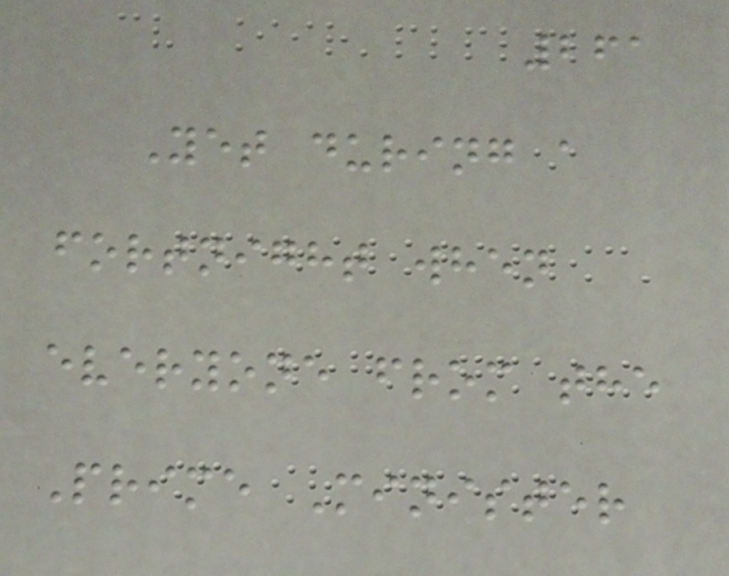261
Yet during a
fortnight when
everyone from the
Prime Minister
